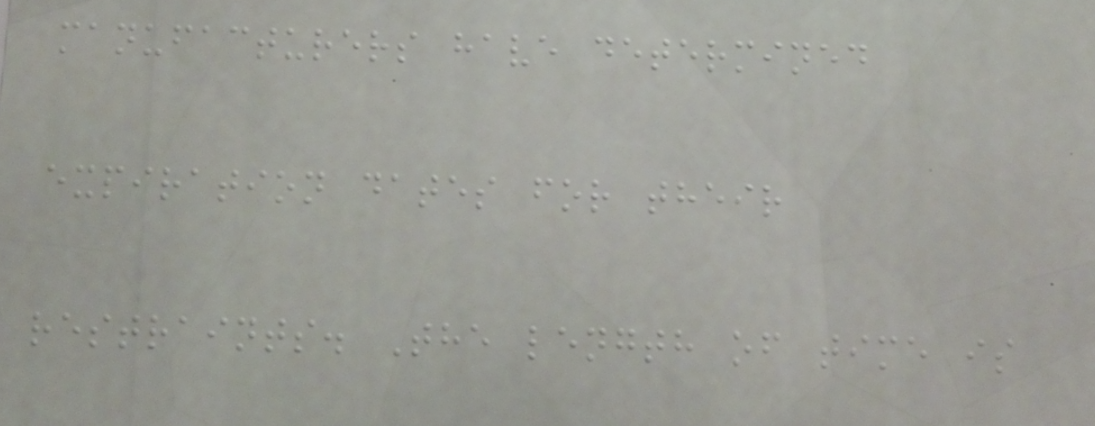manufacturers have determined
expiration dates for their
restraints. The length of time is
